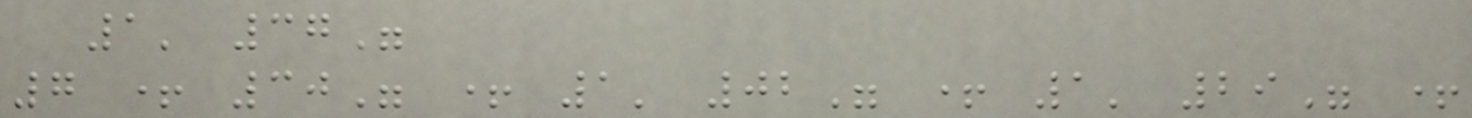1' 37"
7 + 30" + 1' 02" + 1' 29" +
